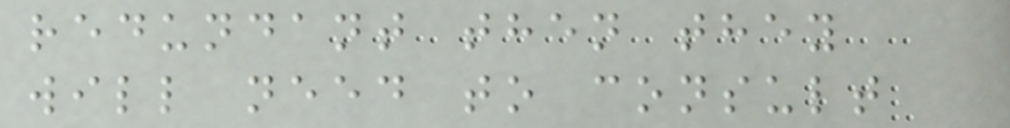redundant then they
will need to consult
